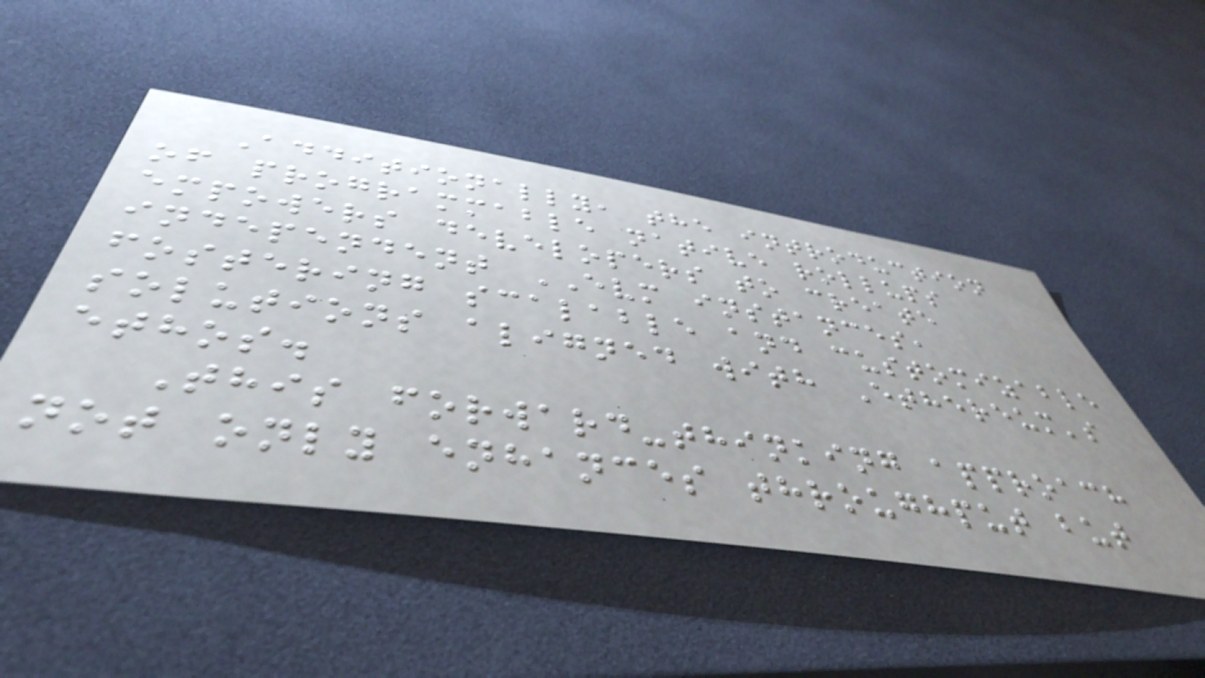Additionally, the introduction
of programmable native rollups
empowers developers to create
independent EVM instances,
fostering scalable and customizable
solutions aligned with Ethereum's
ethos.
This forward-thinking approach
not only enhances throughput but
